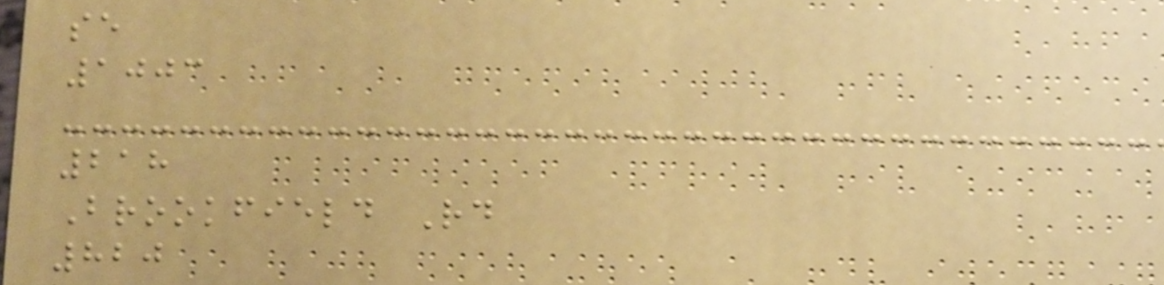se
1003
218
Brookfield Rd
820
